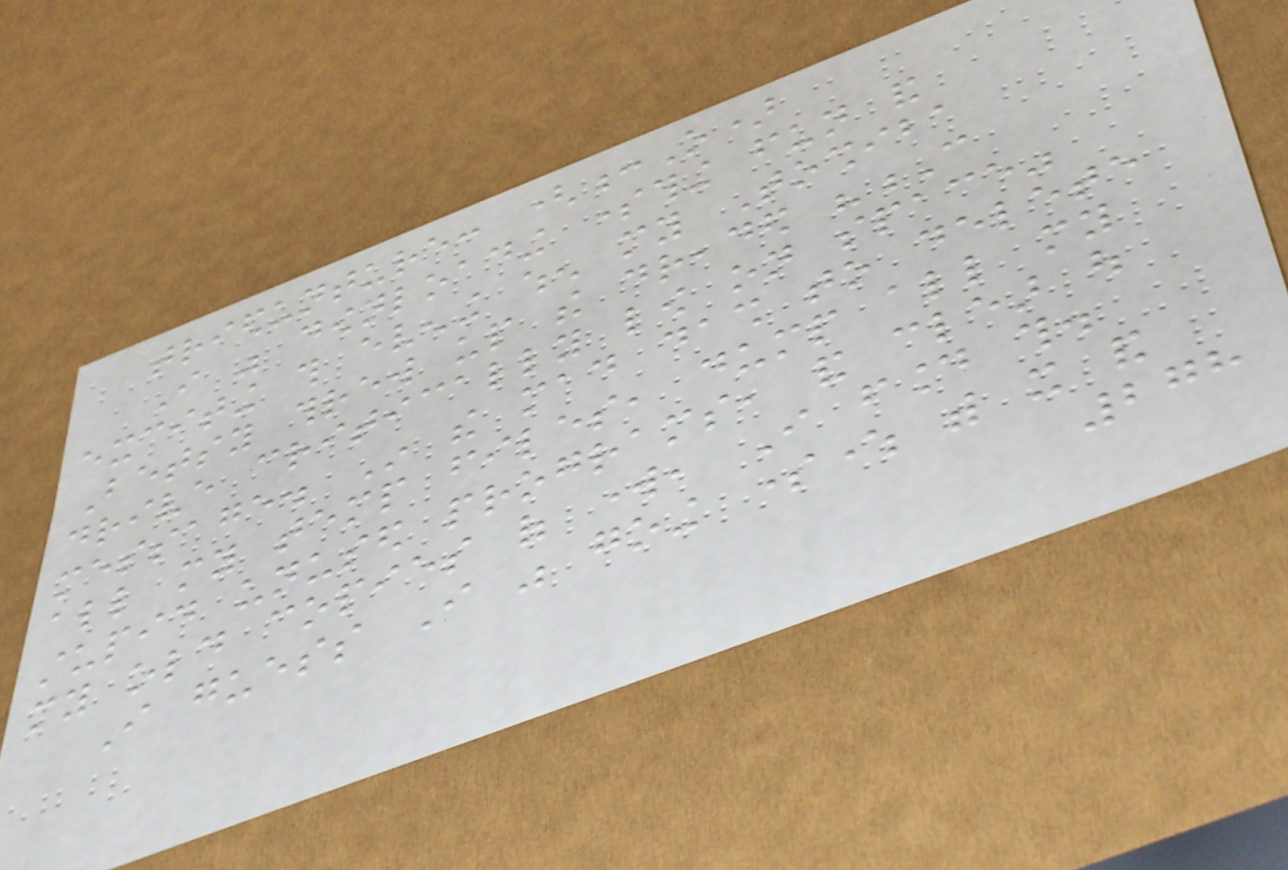triedunture: (:O)
I was downloading something fun and
exciting this evening when my Toshiba
Betsy threw up the dreaded "C
drive critically low on space"
message. In the mad dash to delete
all my temp files, dump all my
stupid unused programs, and clear out
my old copies of work, I found this.
I guess I was going somewhere with it and
278
